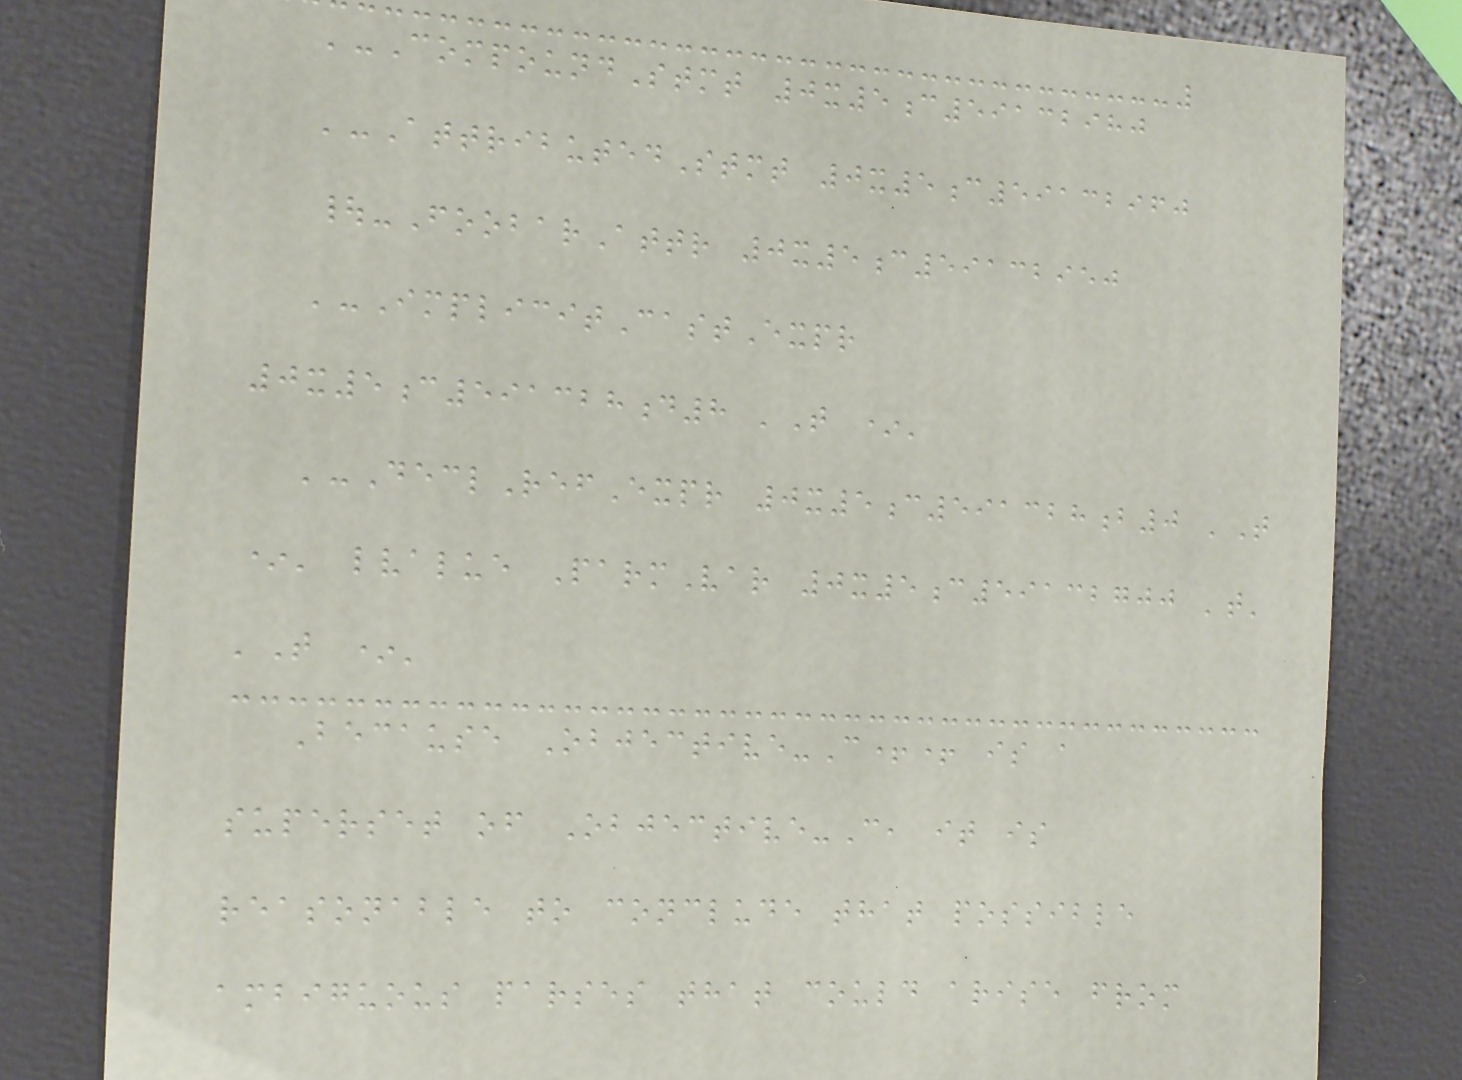'-CompoundStmt 0x5c59132980
'-AttributedStmt 0x5c59132960
|-FoobarAttr 0x5c59132950
'-ImplicitCastExpr
0x5c591328d8 'T *'
'-DeclRefExpr 0x5c591328b0 'T
*' lvalue ParmVar 0x5c59132700 't'
'T *'
Because Objective-C++ is a
superset of Objective-C, it is
reasonable to conclude that possible
ambiguous parses that could arise from
